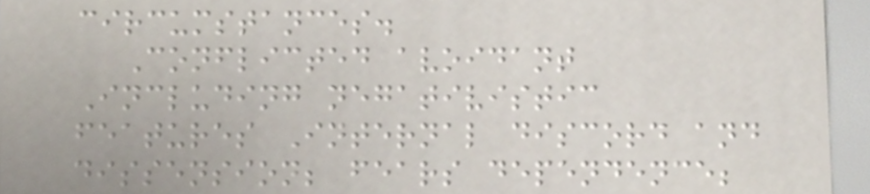circumstances.
Conflicted avoidant
Including negativistic
features Internal discord and
dissension; fears dependence;
